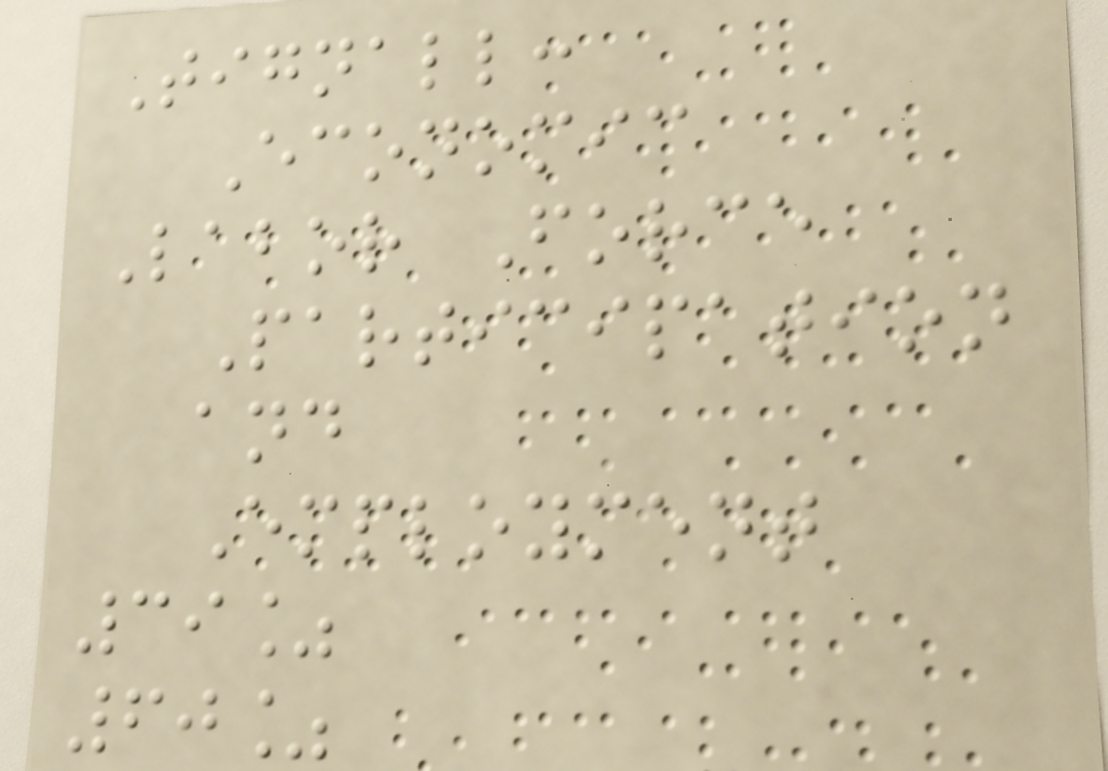Tignall:
Economic
Labor Force
Participation
and
Employment
39%
60%
